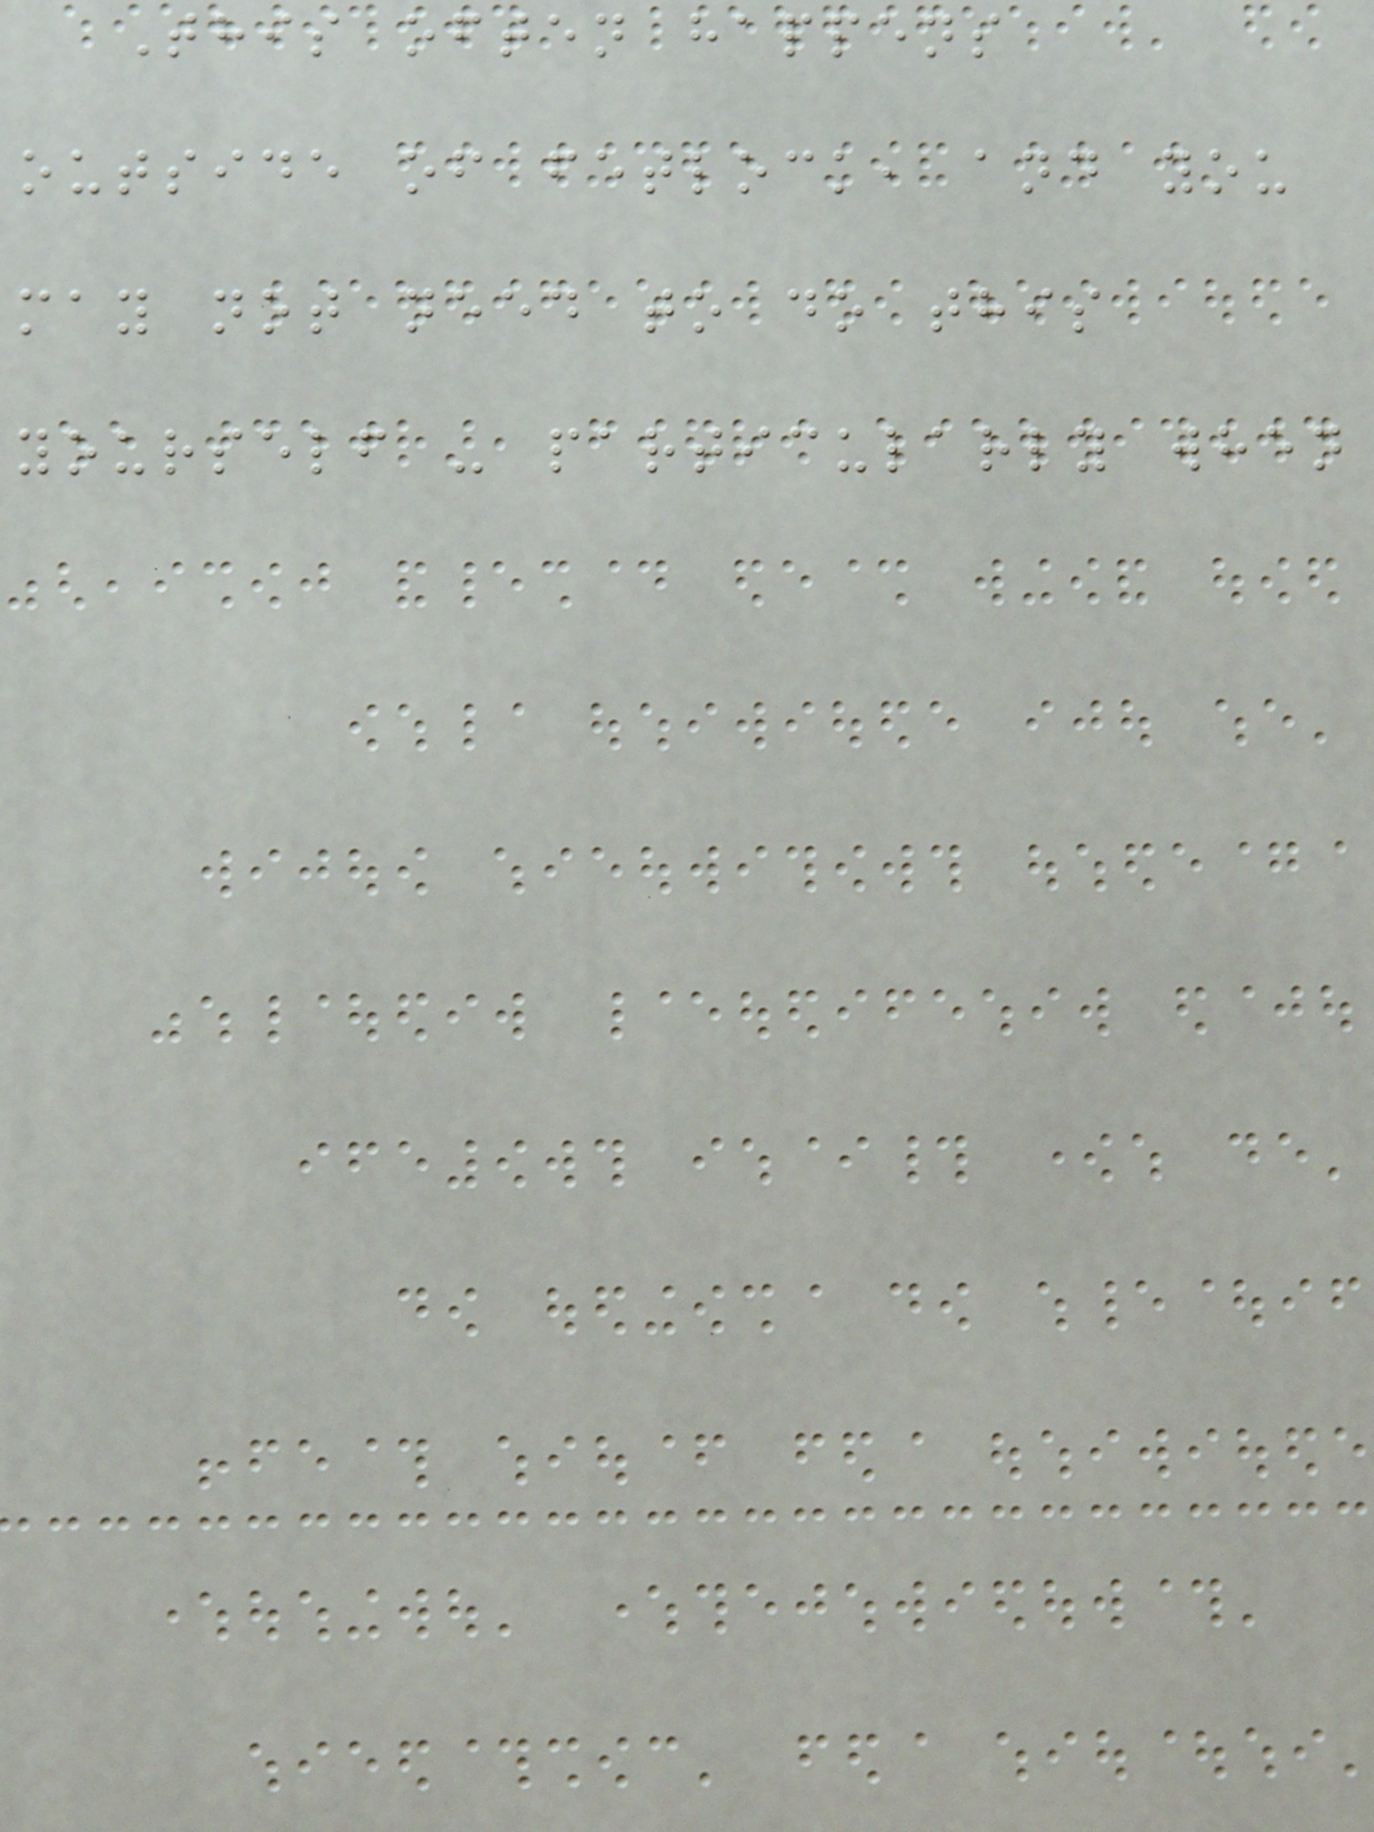This often happens
outside of fetlock, and you
may not need to do this
yourself - particularly when
